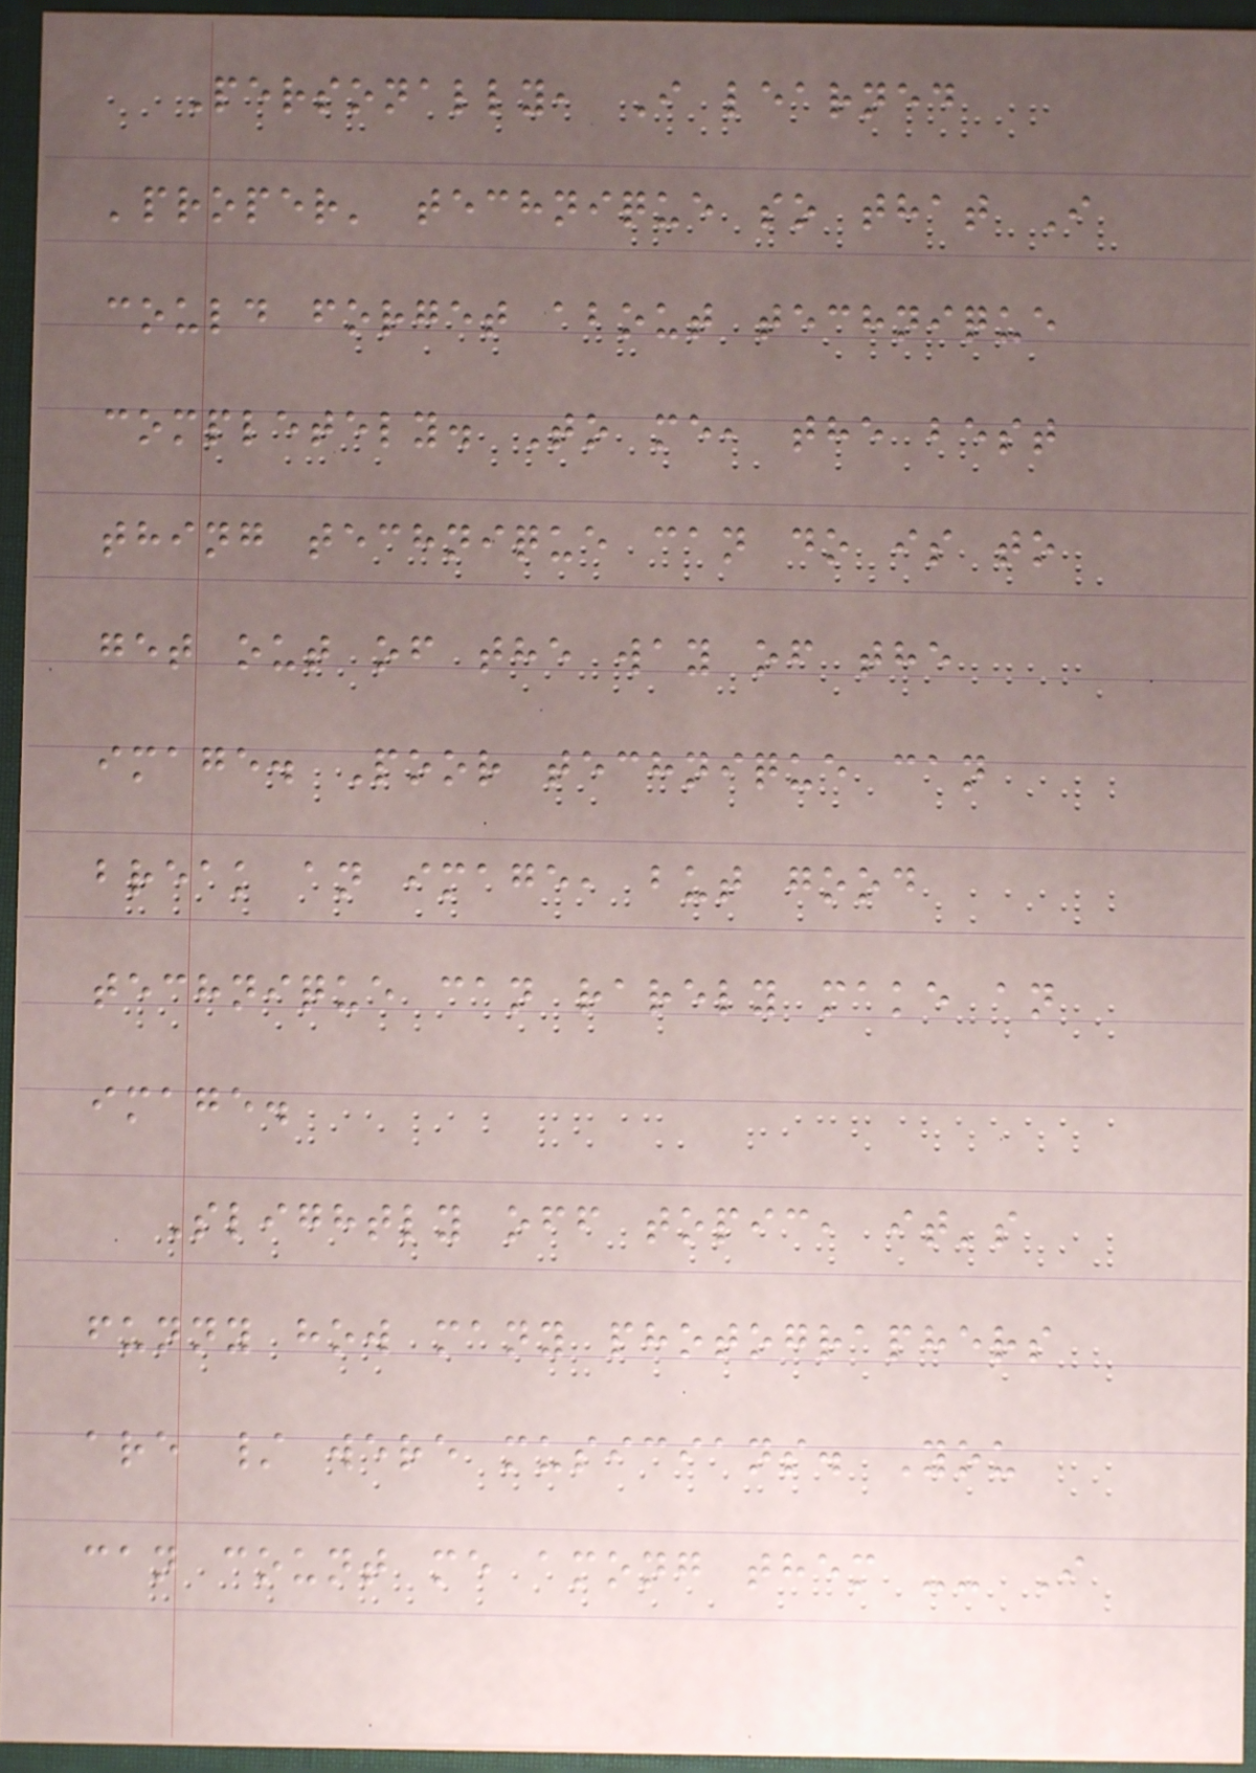Personally, I learned
'proper' technique so that I
could forget about technique
completely. To me, the best
thing technique can do is to
get out of the way of the
image. Poor technique can
break an image, but good
technique can rarely make an
image.
Slightly off topic, it's
funny how many photographers
are / were musicians. You
can count me among them -- I
